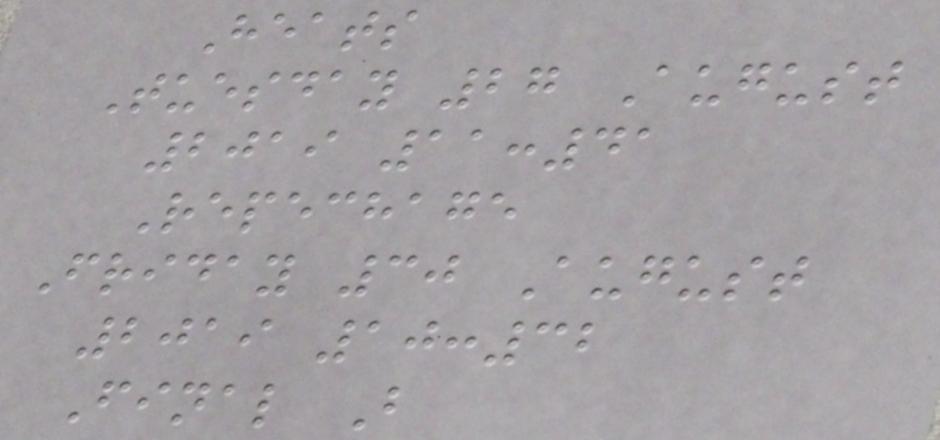Heats
Tuesday 27 August
2019 11:41
Repechage
Friday 30 August
2019 10:32
Final B
